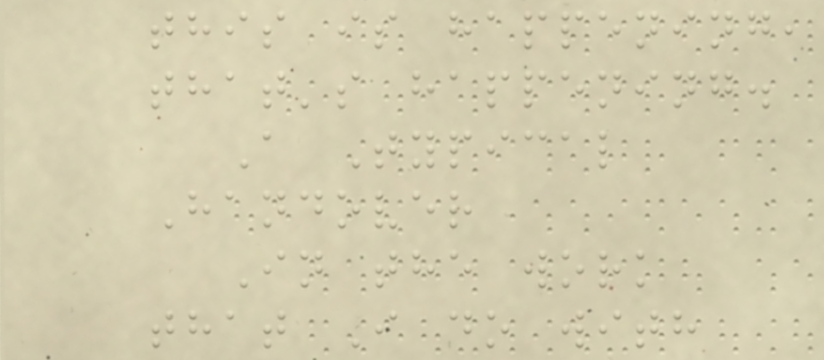this is happening,
that's happening.
A Typical
Handover
In the work
that I do with
